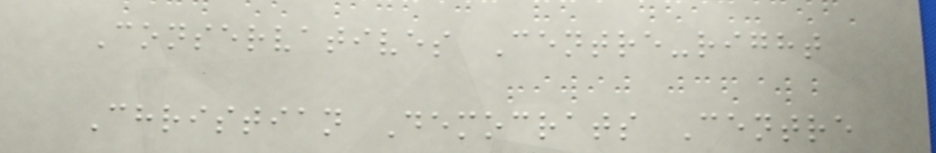Conservatives Centre-right
Christian Democrats Centre
